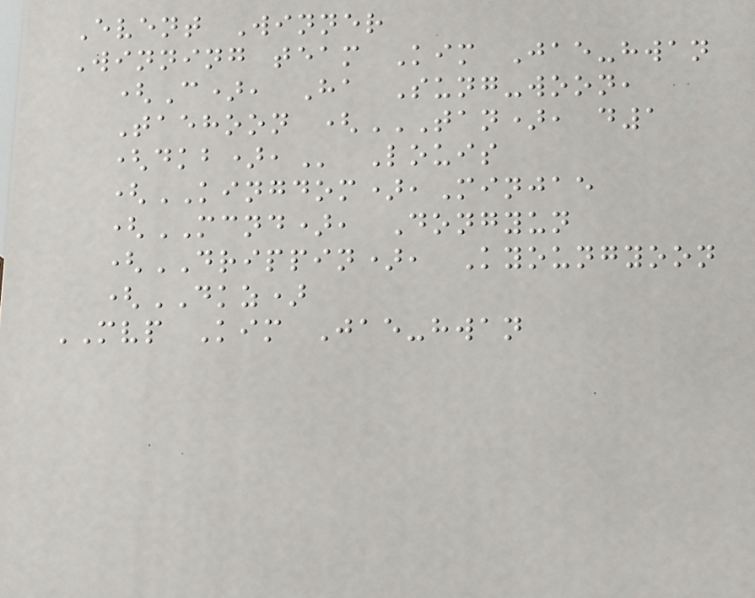Event Winner
Winning team Kim Jae-hwan
(C), Ha Sung-woon,
Taehoon (TAN), D1
(DKB), Louis
(KINGDOM),Minjae
(MCND), Dongyun
(DRIPPIN), Kyoungyoon
(DKZ)
MVP Kim Jae-hwan
